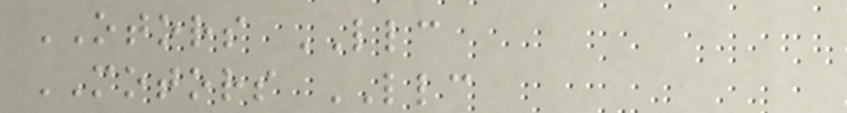OTORS LLC
MOTORS LLC
